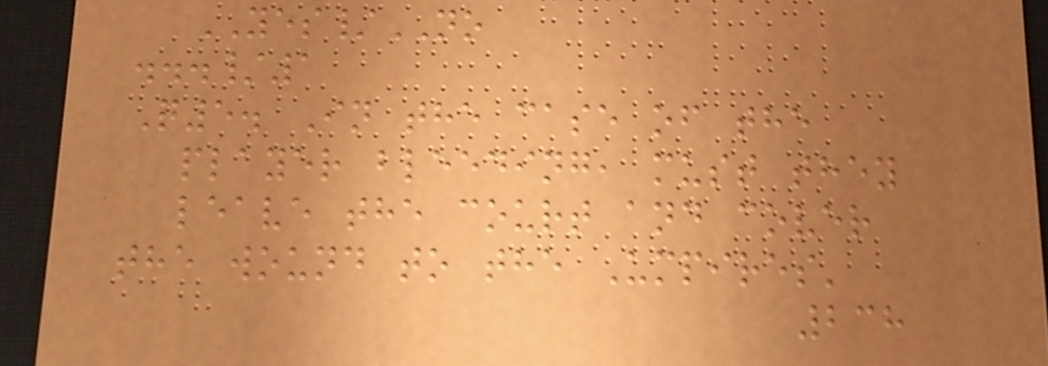YES/NO
.../1
Q5. In the case of the
player bleeding, must they
leave the court and cover
the wound to the Umpires'
238
